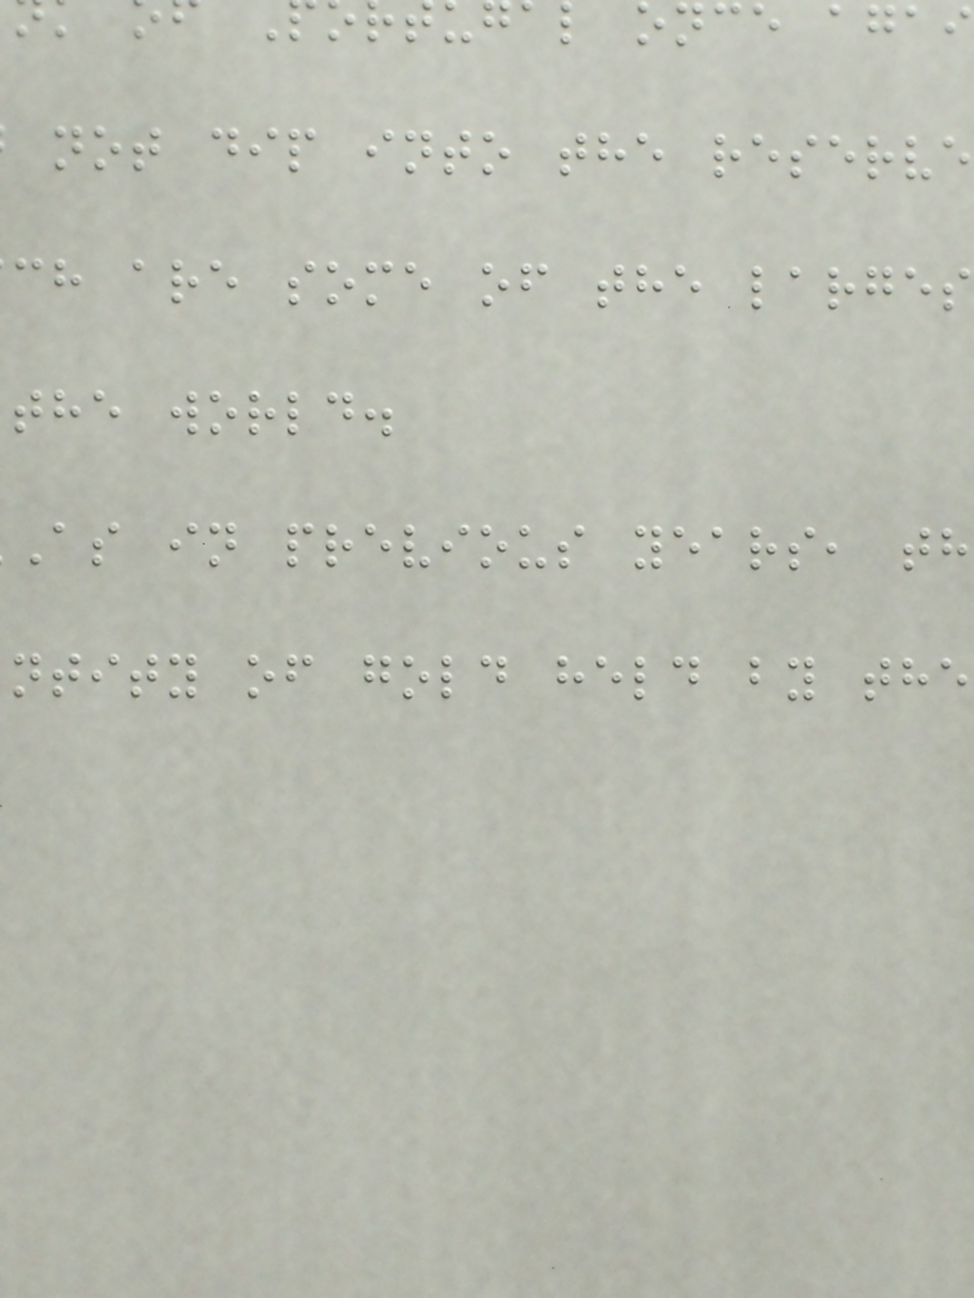once agai
not dip into the reserve
ch are some of the larges
the world.
As in previous years, th
ntity of gold held by the
